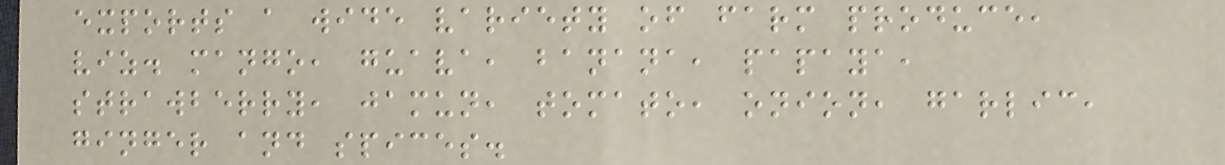exports a wide variety of farm produce,
viz. mango, guava, banana, papaya,
strawberry, jamun, tomato, onion, garlic,
ginger and spices.
